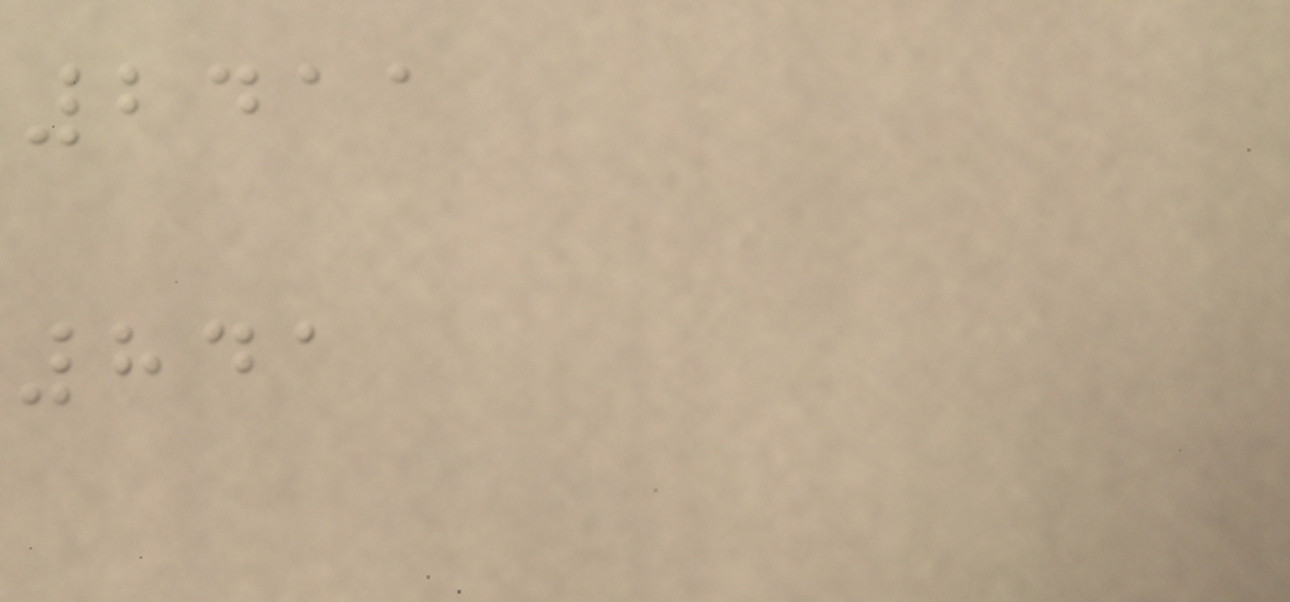2411
841
